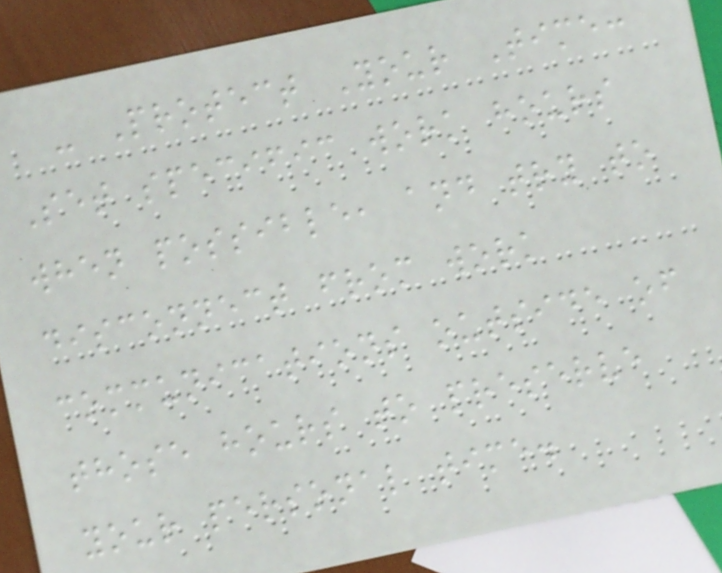- Protect Your Time:
Set specific work hours
when possible, and try to
disconnect from work
communications outside of
those hours to preserve
your personal time.
